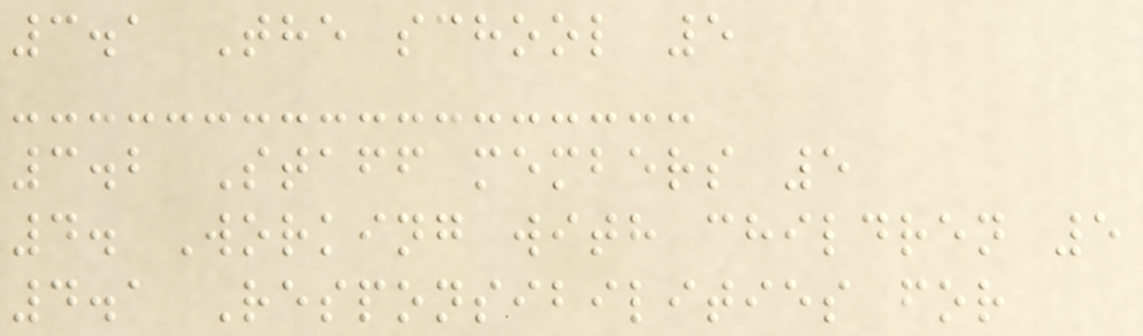3.1 The school 5
3.2 Staff members 5
4. Working with children 5
4.1 Responsibilities for
